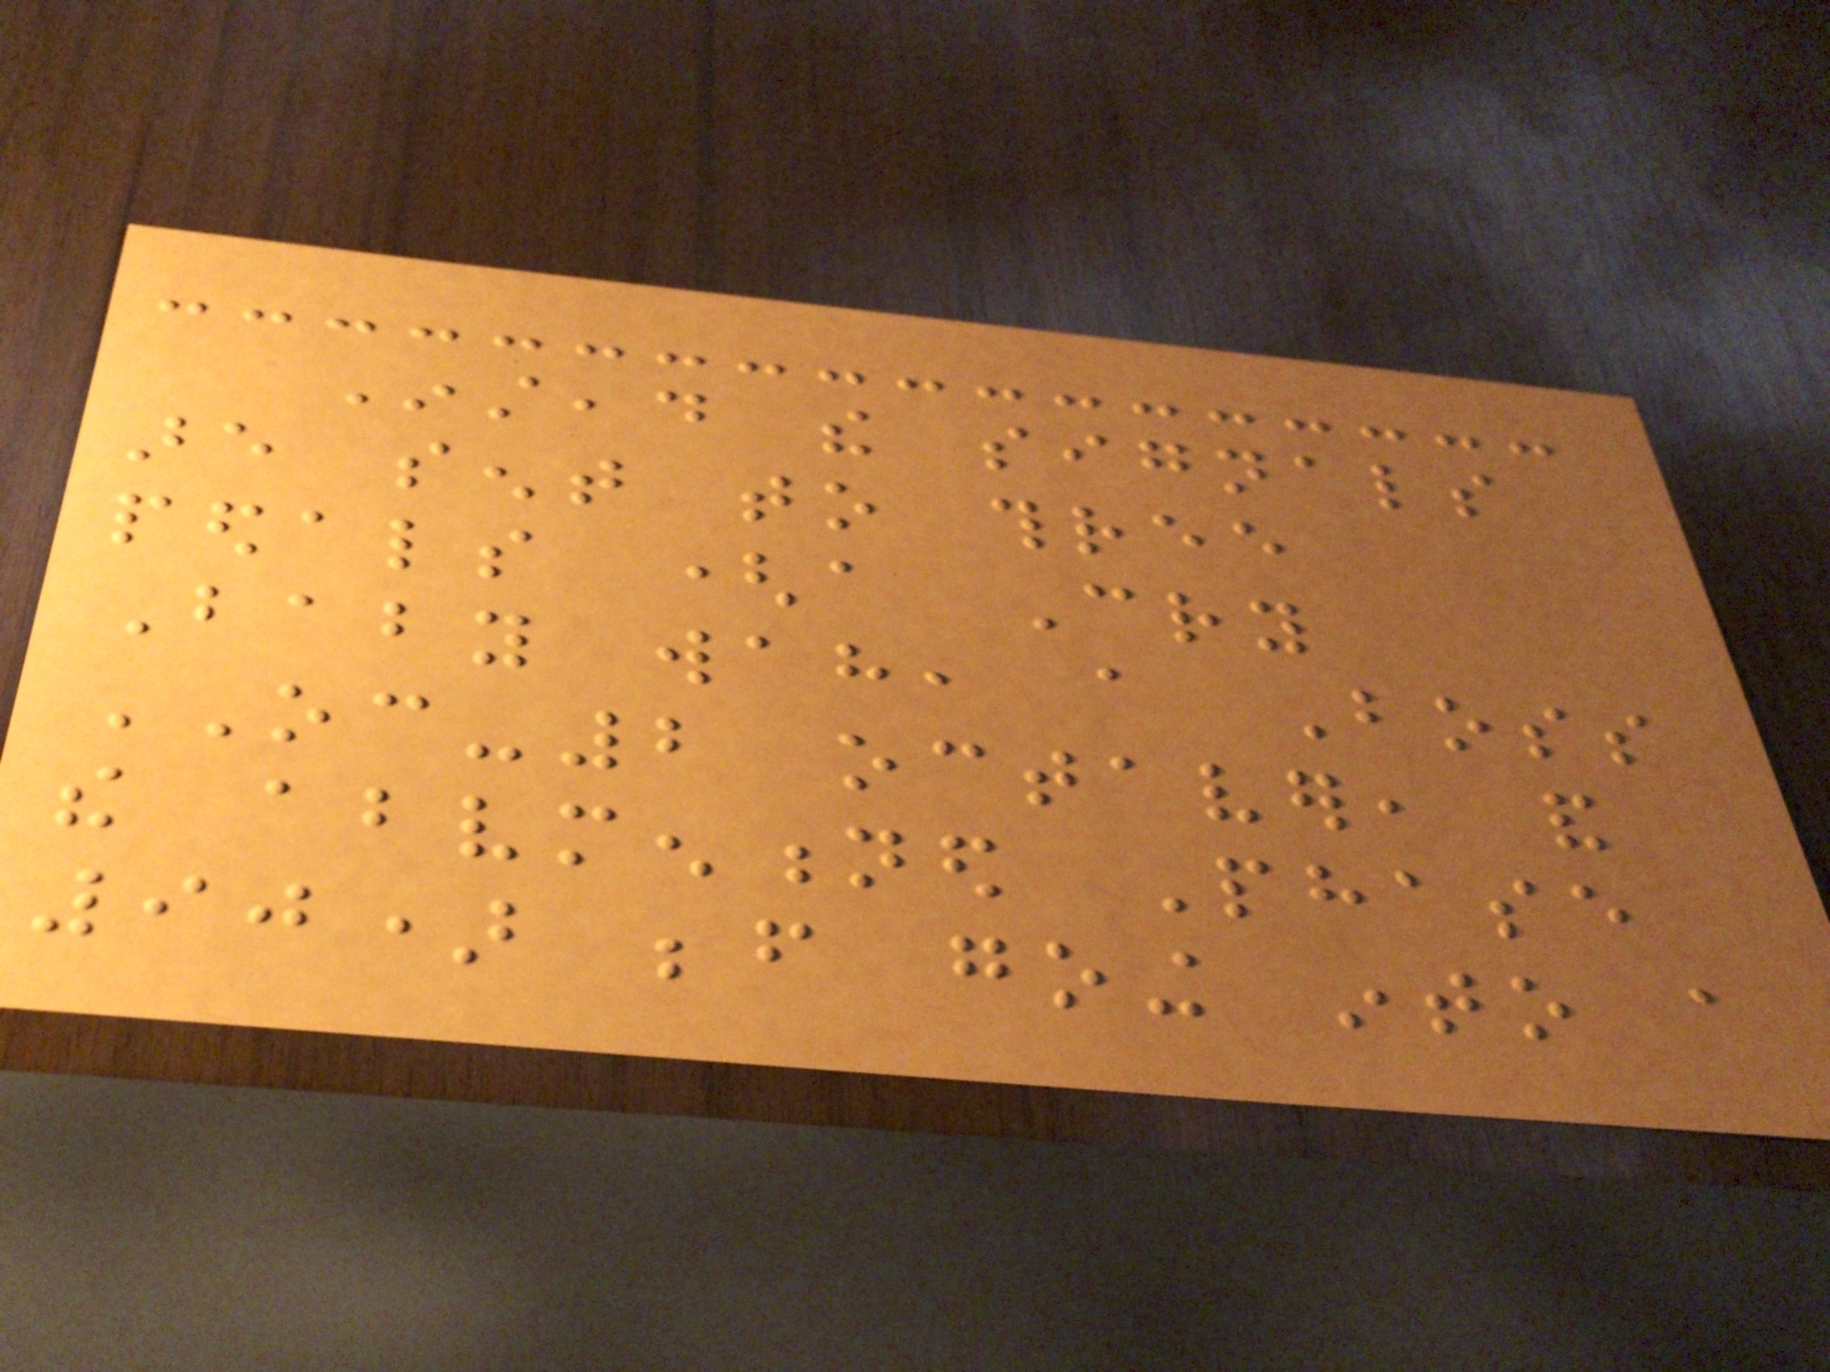Instead the signals
are sent to three
pedals (a Cry
Baby wah, a Boss
OC-2 octaver, and
the abovementioned Phase
90) before going into a
